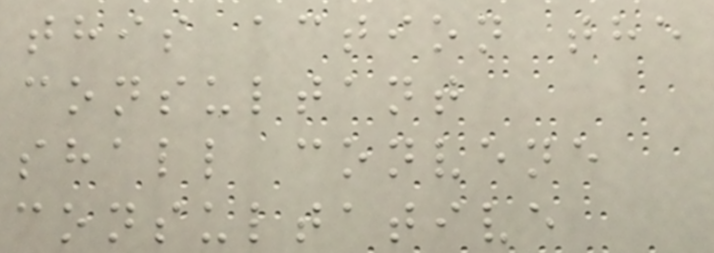this action the
consultant
shall convene
consultative
